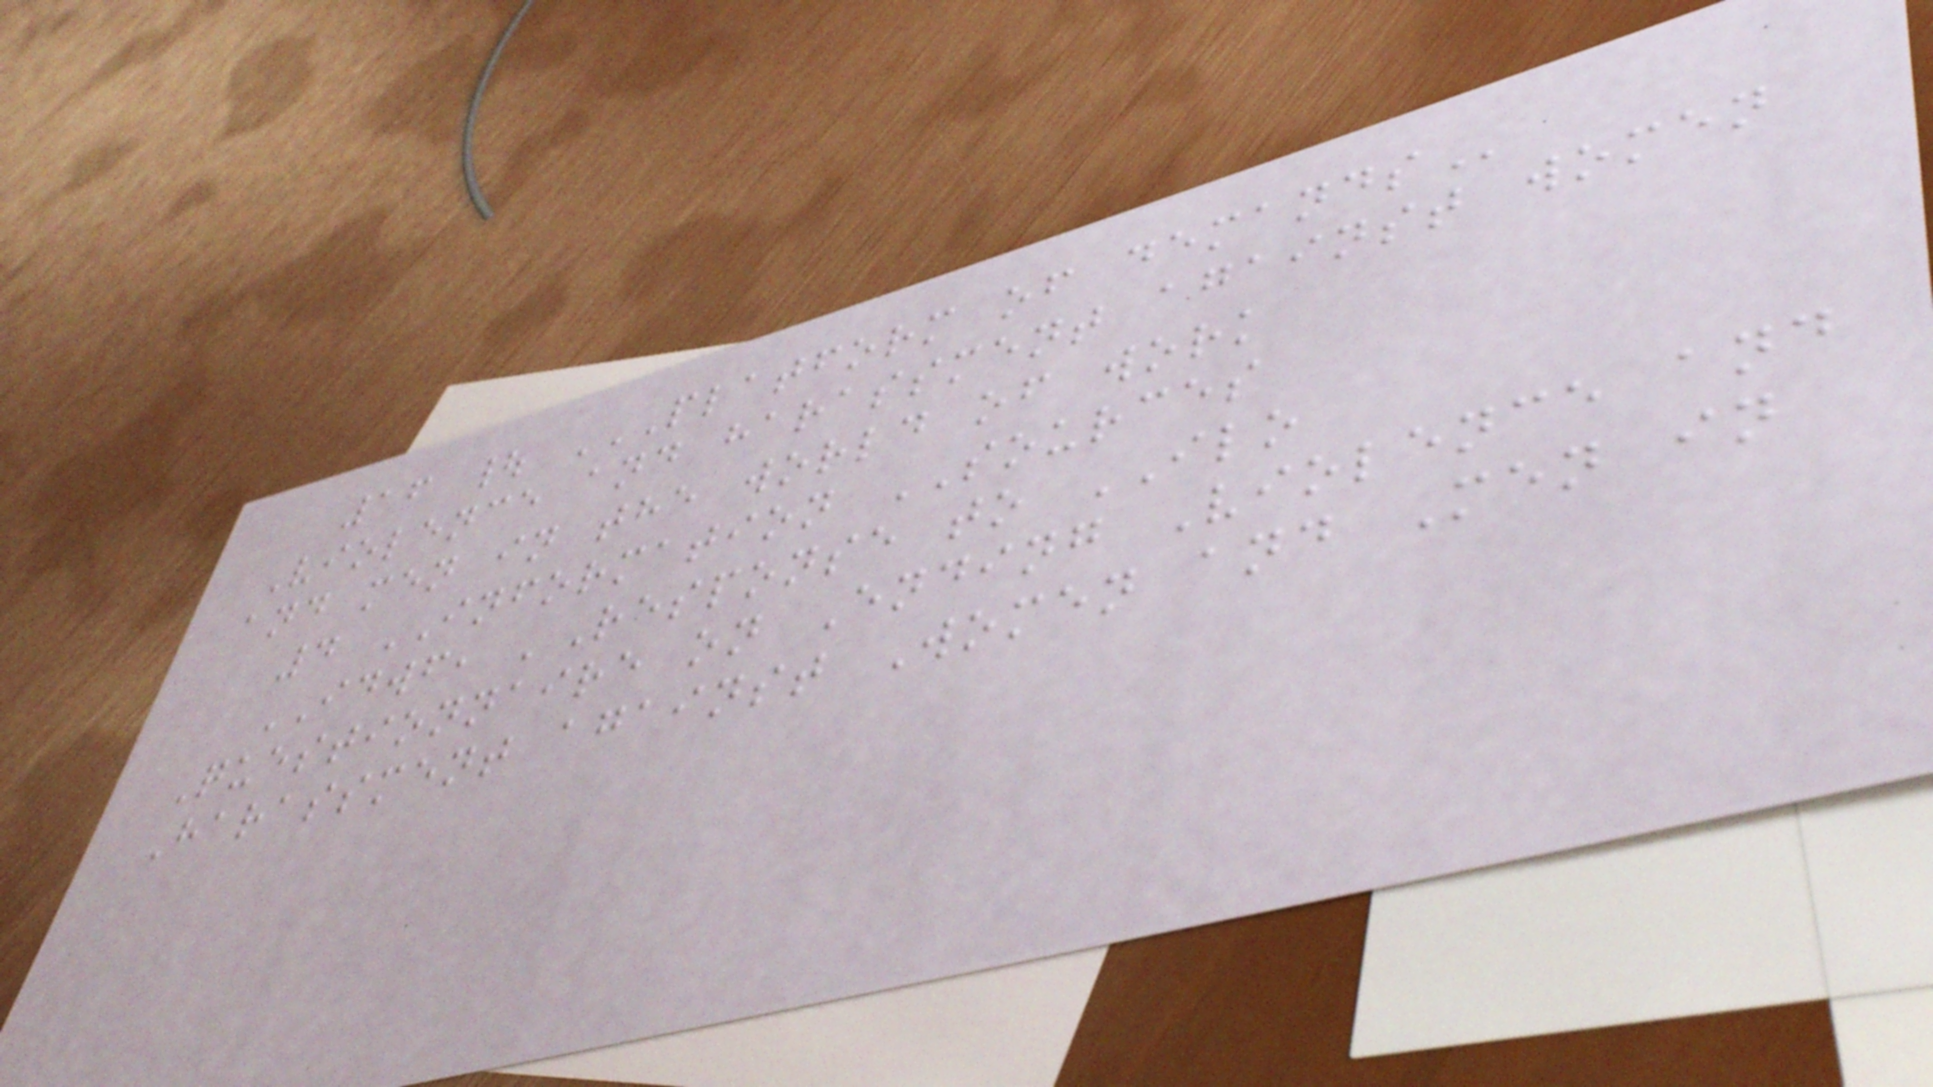16 | PLATFORM OF DEMANDS
Violence and harassment against women
and men in the world of work
4 INFORMATION SOURCES
IDWF, 'Response to ILO
Questionnaire on Ending Violence and
Harassment against Women and Men in
